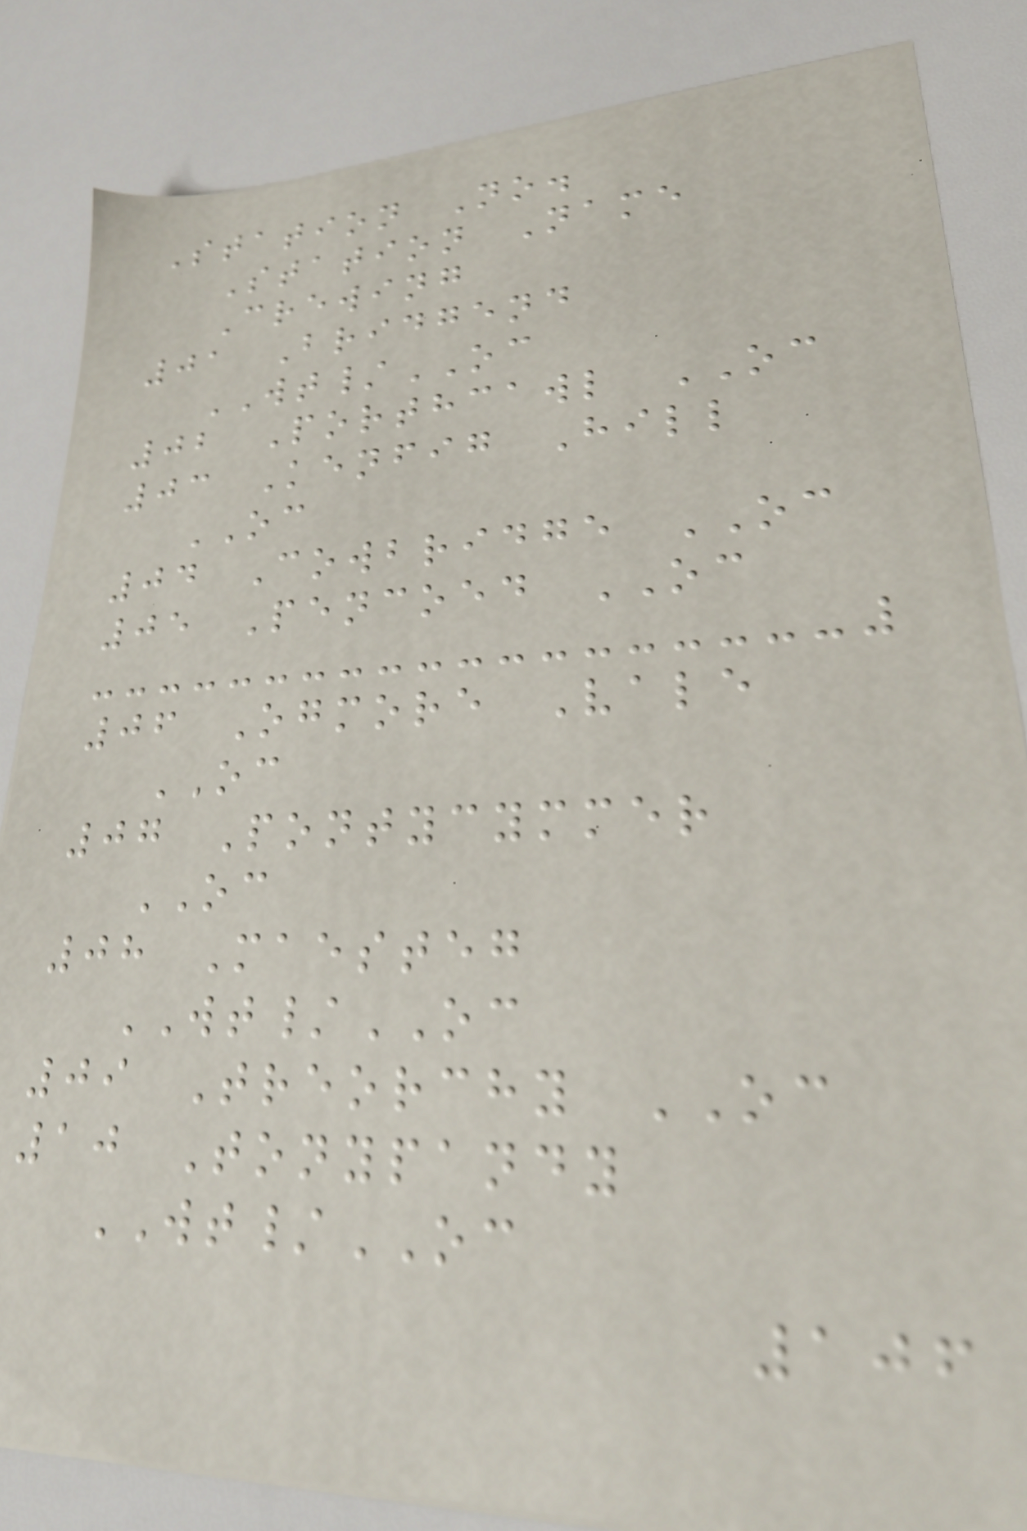Station No.
Station Name
Crewing
01 Bridgend
WT/OC
02 Porthcawl OC
03 Kenfig Hill
OC
04 Cowbridge OC
05 Pencoed OC
06 Ogmore Vale
OC
07 Pontycymmer
OC
08 Maesteg
WT/OC
09 Treorchy OC
10 Tonypandy
WT/OC
106
